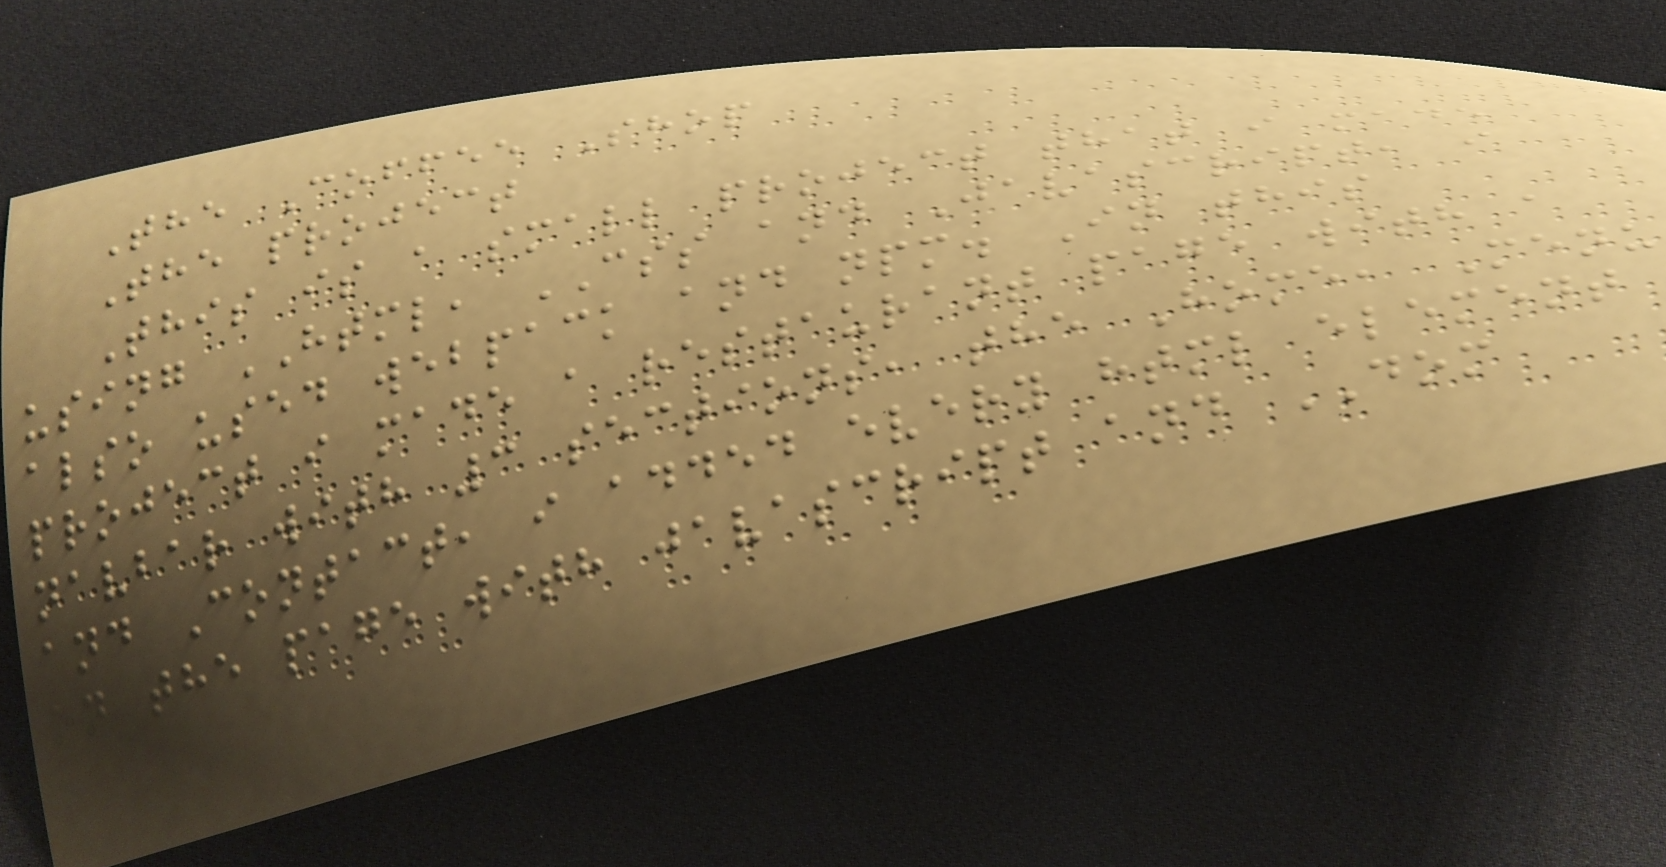The Coffee Shop
The project
This is a small project that i made
using HTML, CSS and Javascript, i
also used webpack and npm. In this
project i made a restaurant page with a
navbar with 3 sections, the Home, Menu
and Contact, i added every html element
on the page with javascript and DOM
